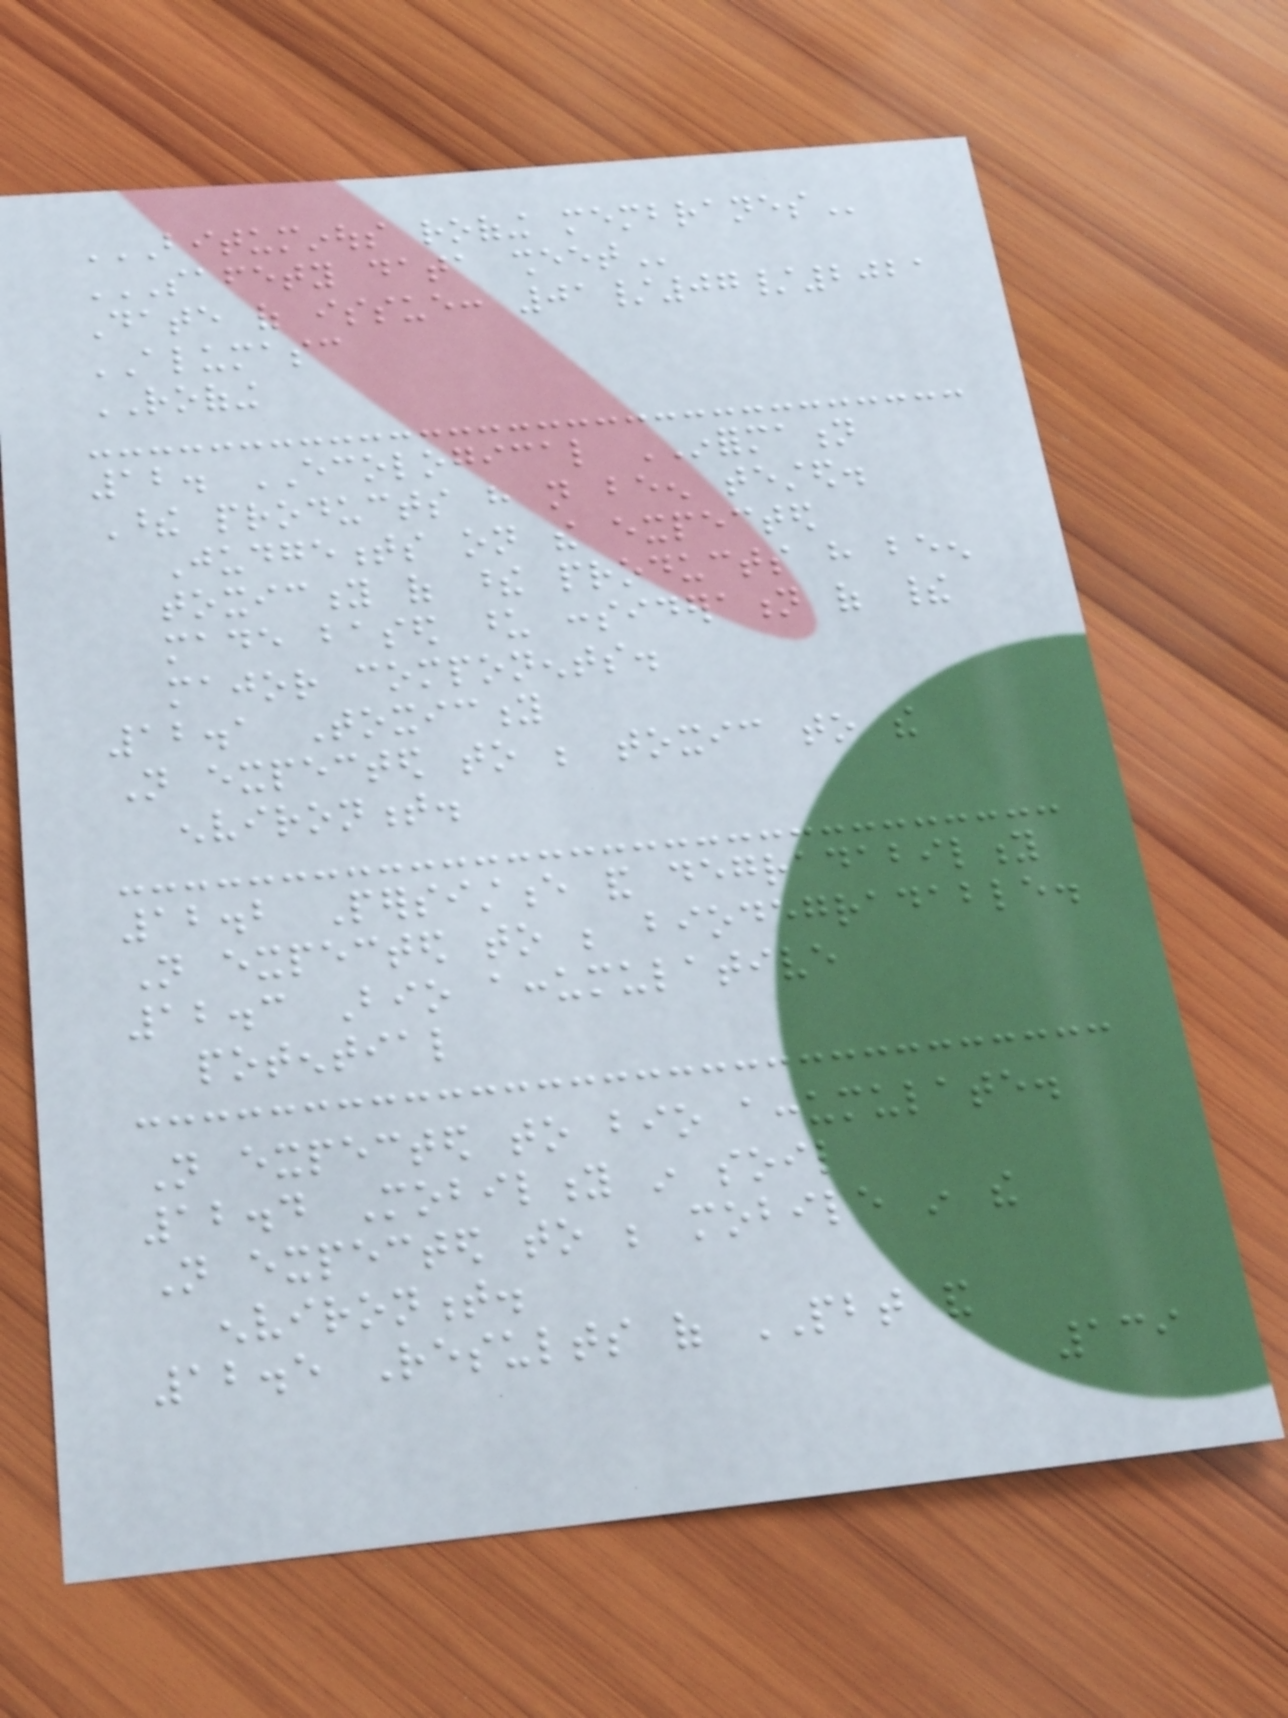BITUMINOUS ROOFING MEMBRANES
SAFETY DATA SHEET
Date of issue: 01/07/2021
ALUMASC
ROOFING
12. ECOLOGICAL INFORMATION
These products have not been tested.
Judgements on the expected
toxicity of these products have been
made based upon consideration of their
major components.
12.1 Toxicity
Not expected to be toxic to the
environment.
12.2 Persistence and degradability
Not expected to be biodegradable.
12.3 Bio accumulative
potential
Not expected to bio accumulate.
12.4 Mobility in soil
Not expected to be mobile in the
environment.
12.5 Results of PBT and
139
